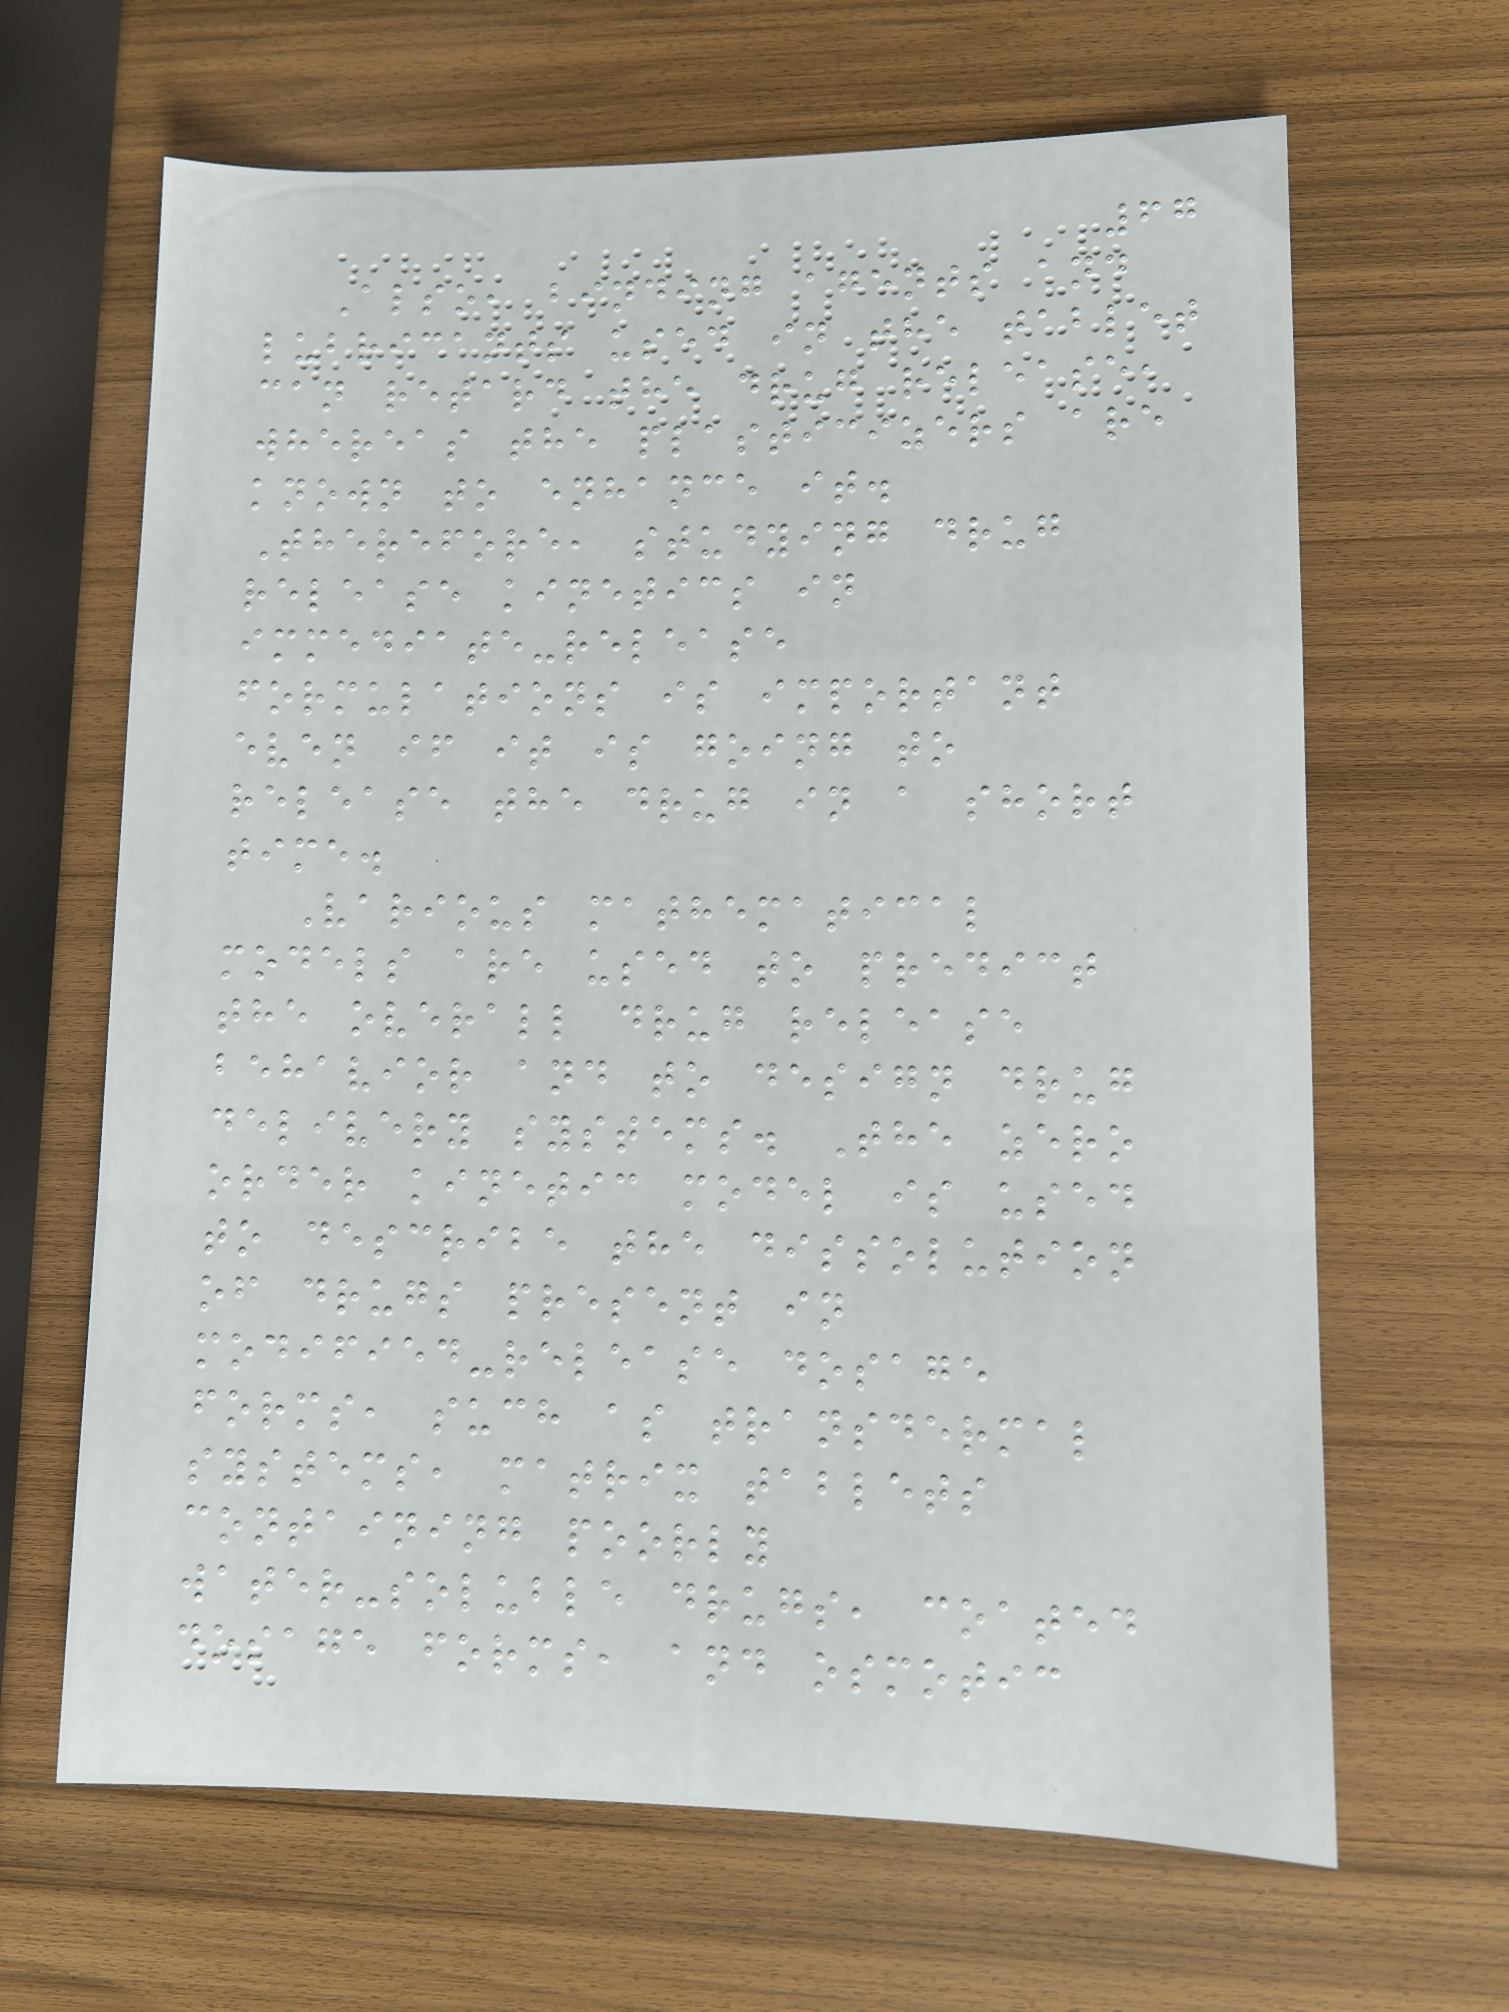67
Also, binding agents and
lubricants used in the tablet
can retard the drug release,
whereas the plasticizers are
known to enhance it.
Therefore, studying drug
release kinetics in
immediate-release
formulations is important
even if it is going to
release the drug in a short
time.
Various mathematical
models are used to predict
the overall drug release
behavior and to design drug
delivery systems. The zero
order kinetic model is used
to describe the dissolution
of drugs present in
modified-release dosage
forms, such as transdermal
systems, matrix tablets
containing poorly
water-soluble drugs, coated
dosage forms, and osmotic
